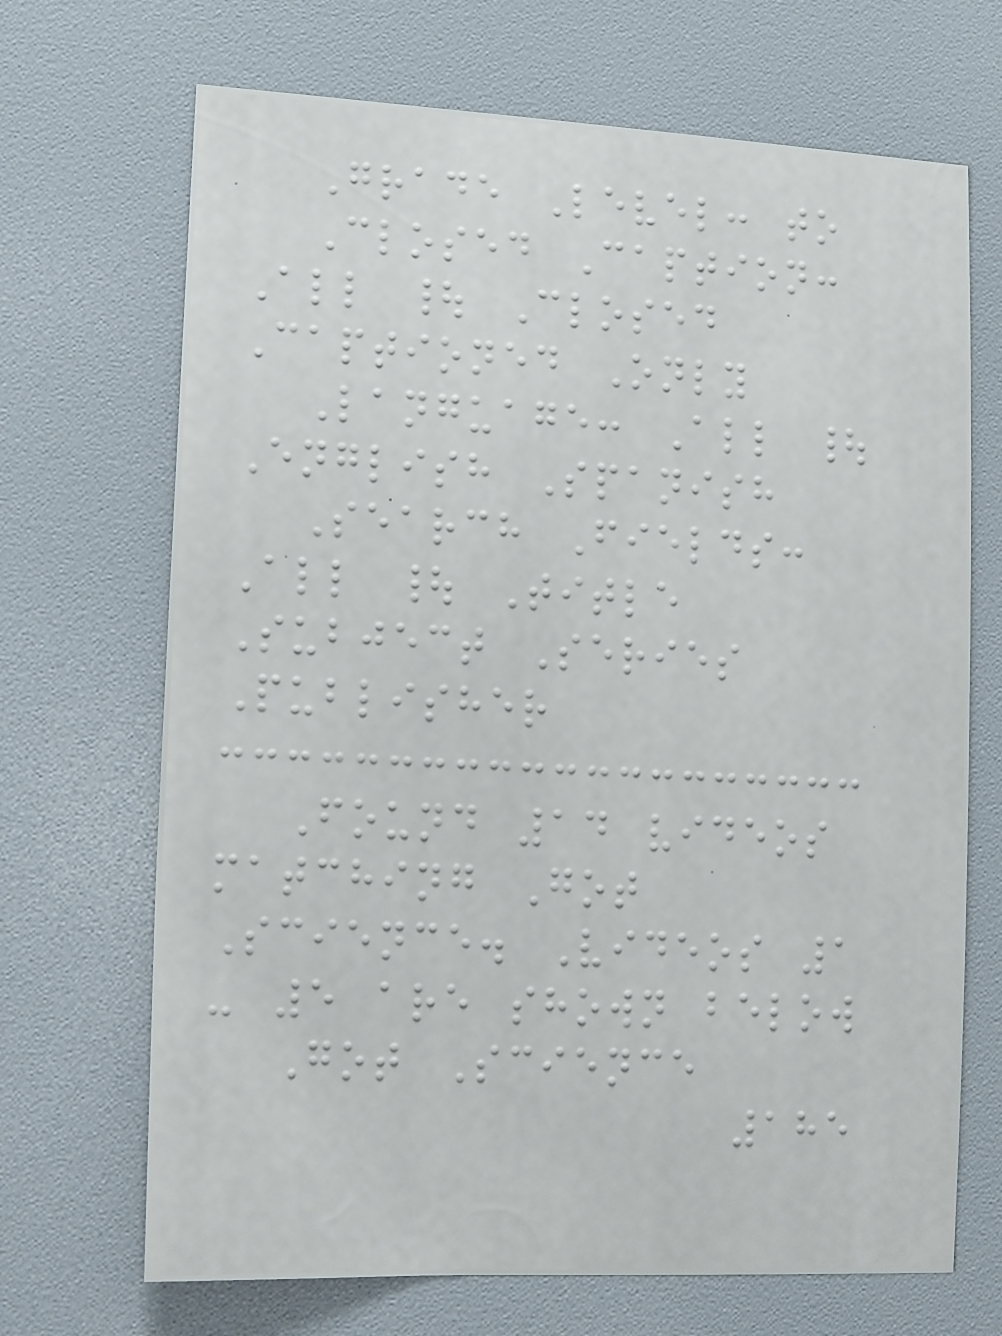Grade Level: to
Closed Caption:
All | Closed
Captioned Only
Language: All |
English Spanish
Search Fields:
All | Title
Subject Series
Publisher
Found 14 videos
matching Got
Science. Videos 1
- 5 are shown below
Got Science
185
